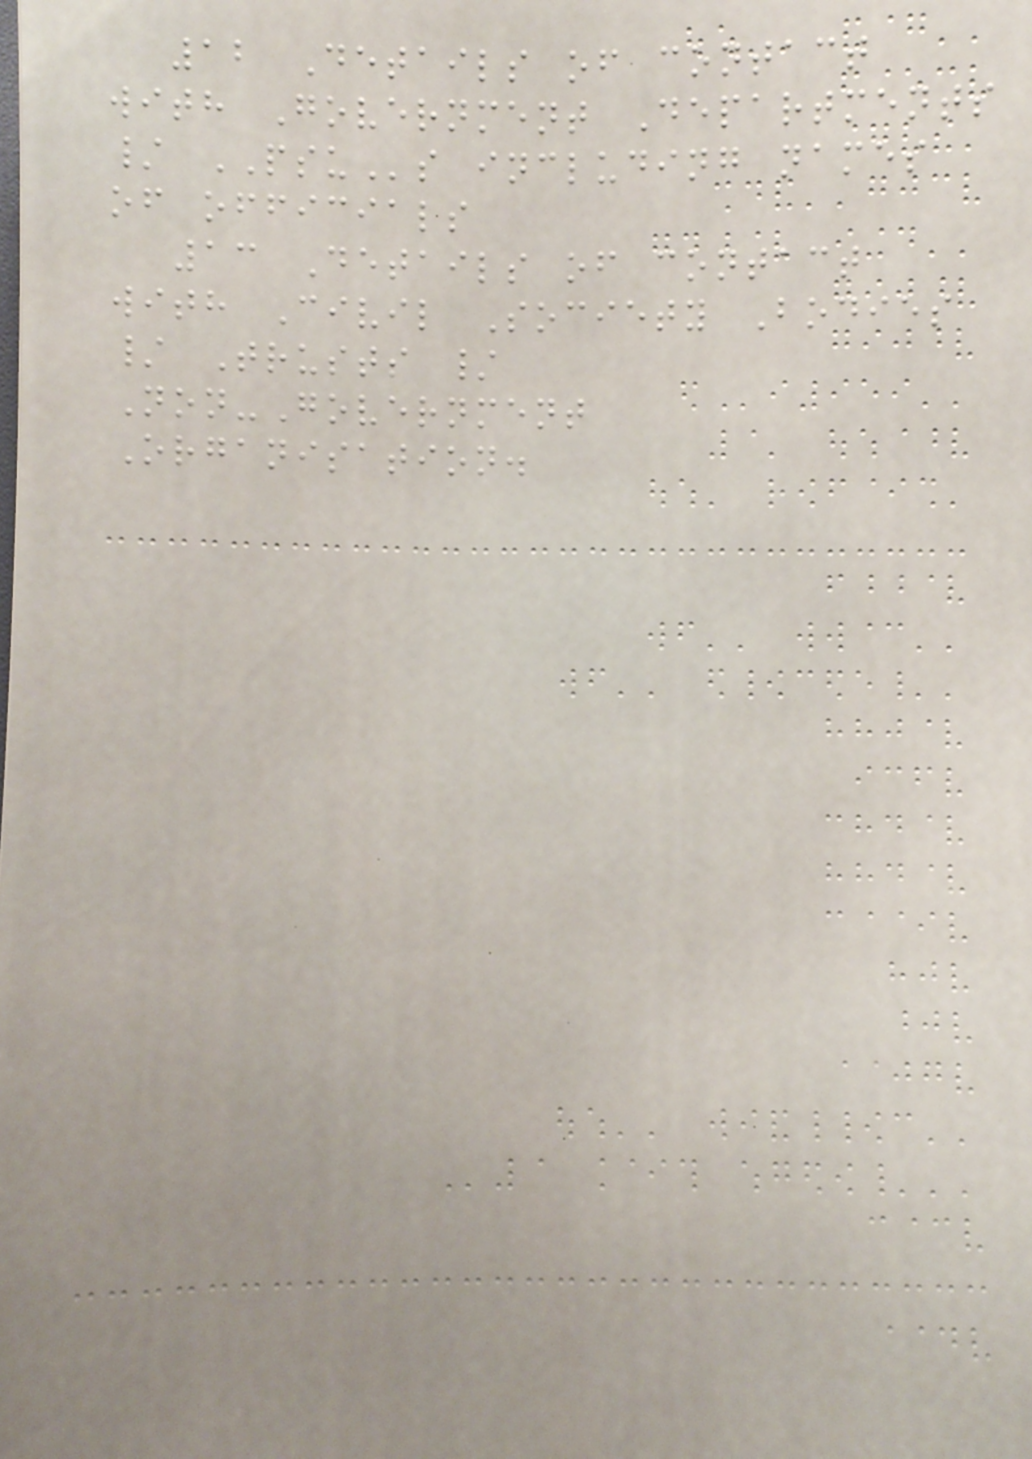12 Details of contact
with Government Departments
/ PSUs including names
of officials
13 Details of contact
with Civil Society Bodies
/ Trusts /
Non-Government
Organisation.
